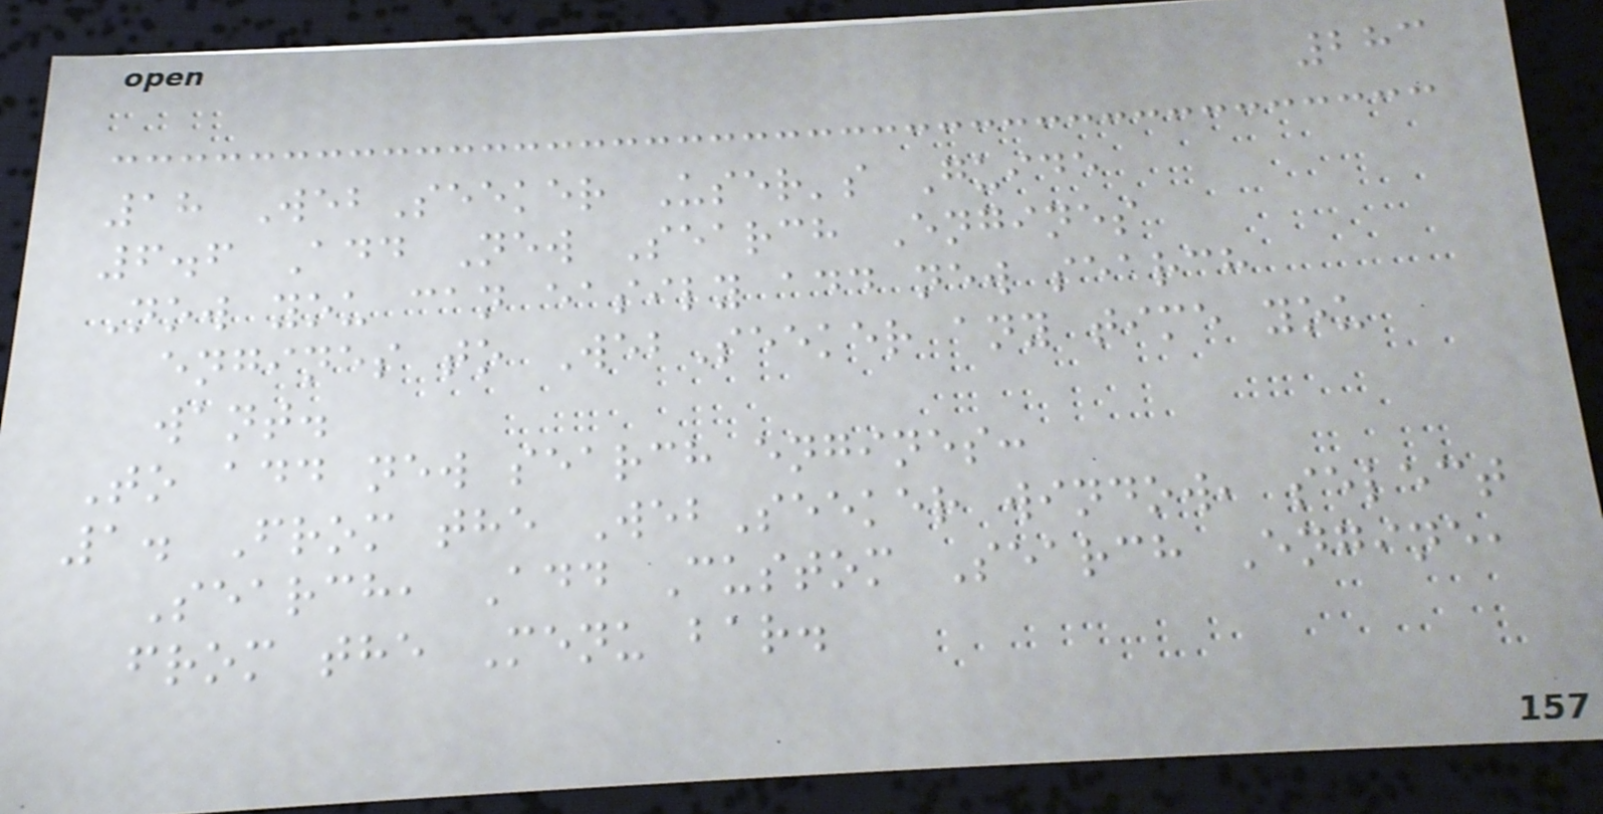283
18 WebSeeker User's Guide
6.6 Add New Search Engines
Now you can easily add new search
engines to WebSeeker any time you
want.
To add new search engines:
1. From the WebSeeker window, select
Search, Add Custom Search Engine,
from the Menu bar.
